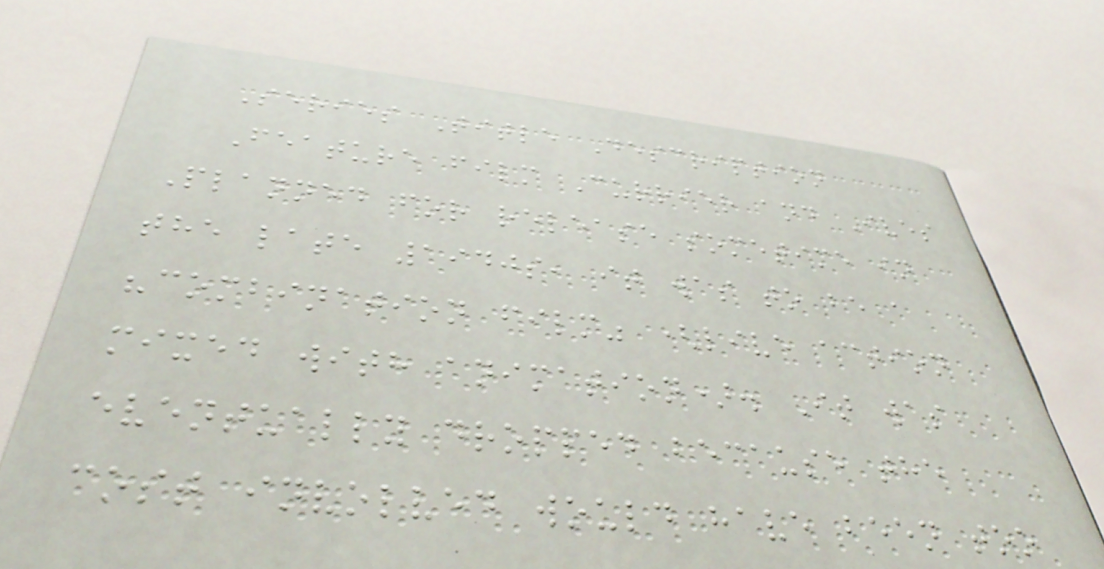Series Title Description
Feature film Currier and Ives
Planned for release sometime in
the late 1940s, it was to be a
"combination film" (live action
mixed with animation). It was
eventually dropped because the
cost involved would have been too
